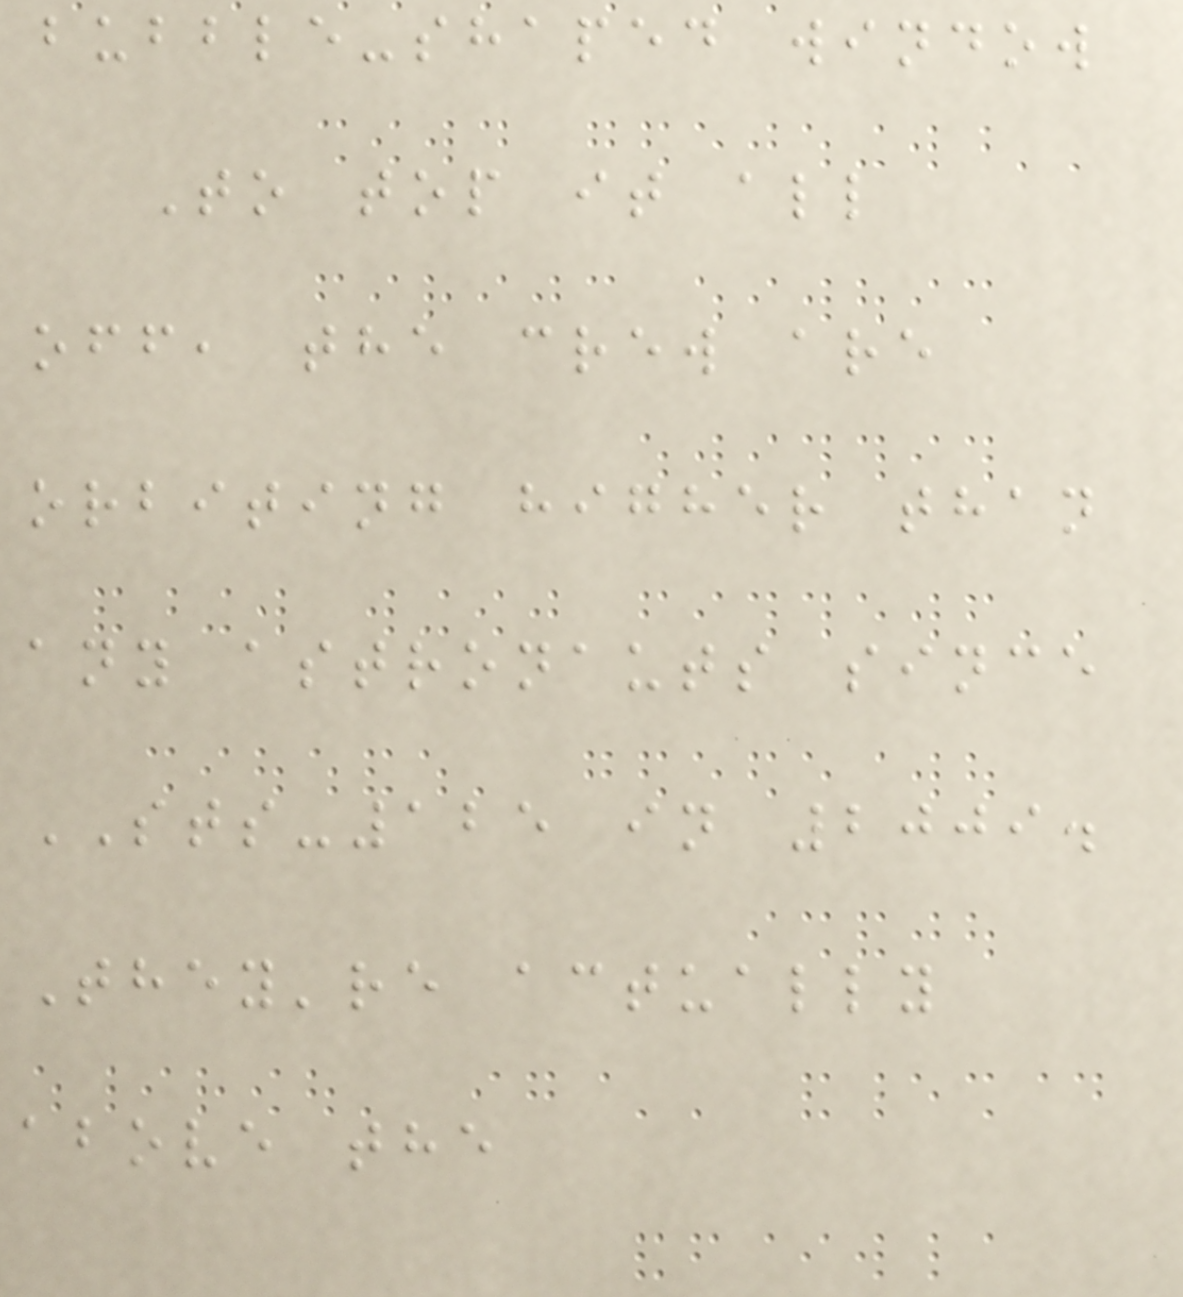bubble-shaped window
To top it all
off, the crew are
orbiting higher than
any astronauts since
STS-125 in 2009.
They're actually
above the
